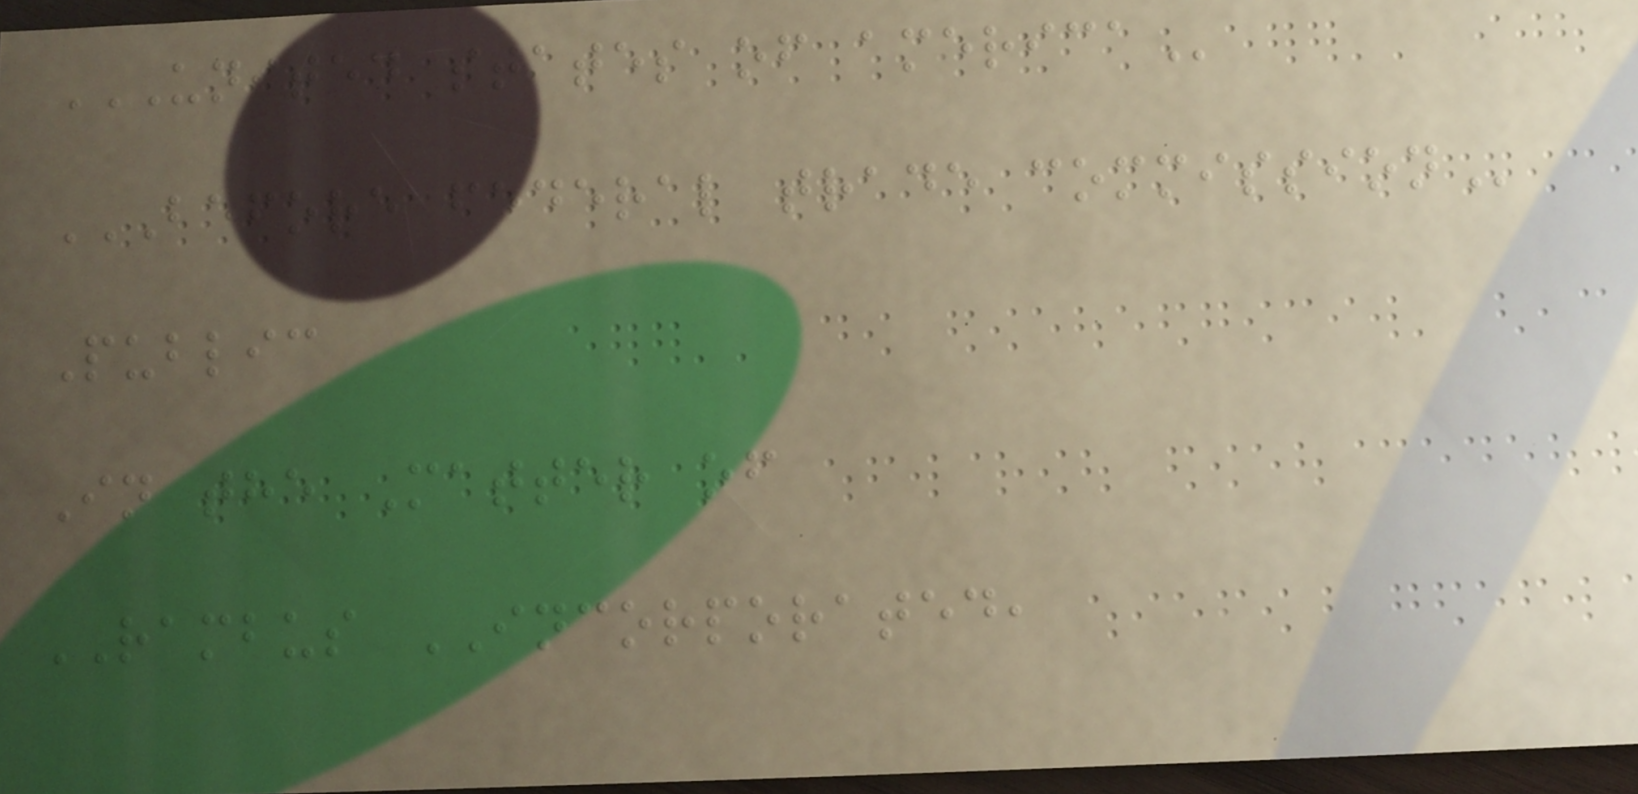UNITED STATES OF AMERICA
BEFORE FEDERAL TRADE COMMISSION
Public
In the Matter of
RAMBUS INCORPORATED,
